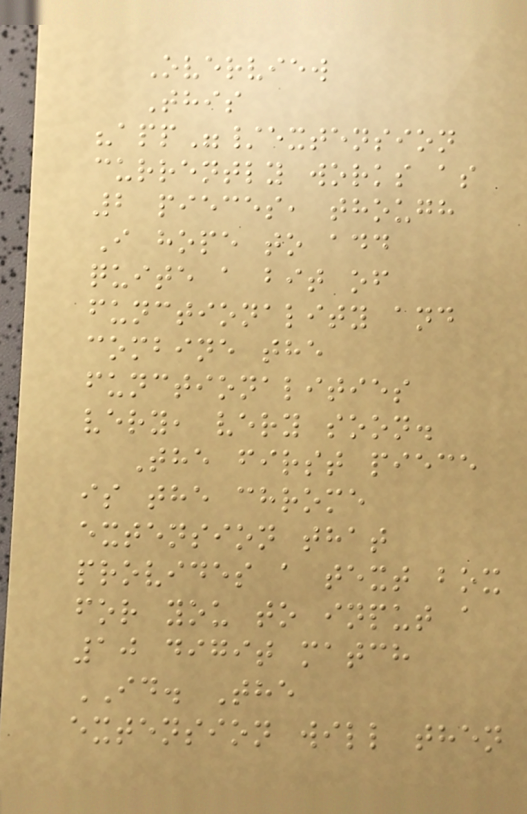Overview
This
"app"/extension
currently works as
2 pieces, though
I hope to add
quite a bit of
functionality and
combine the
functionalities
very, very soon.
The first piece
is the chrome
extension that
provides a text box
for you to input a
10 digit match
ID. The
extension will then
